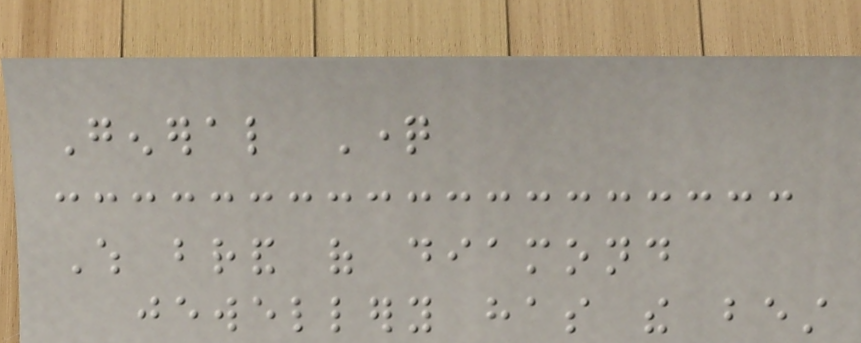General Question
Which brand of diamond
jewellery has the best
